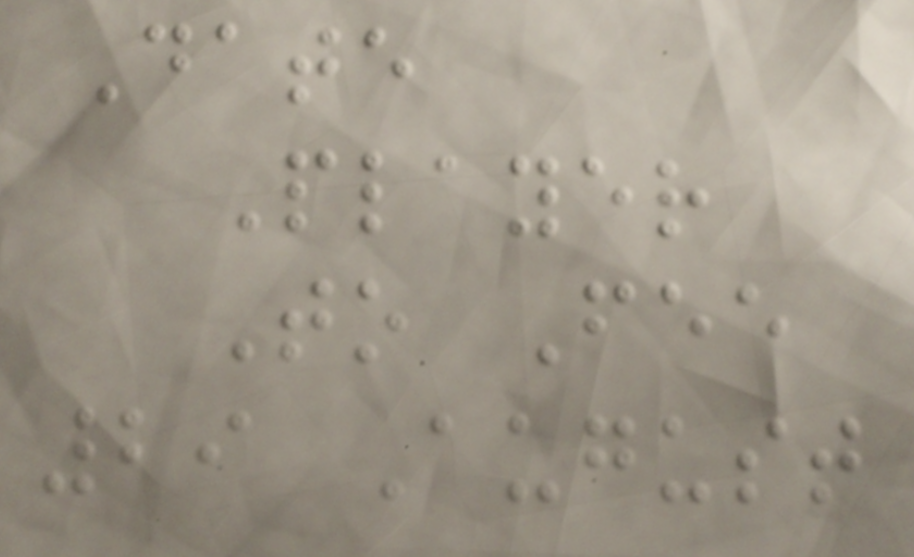Date
Player
To Fee
29 August
